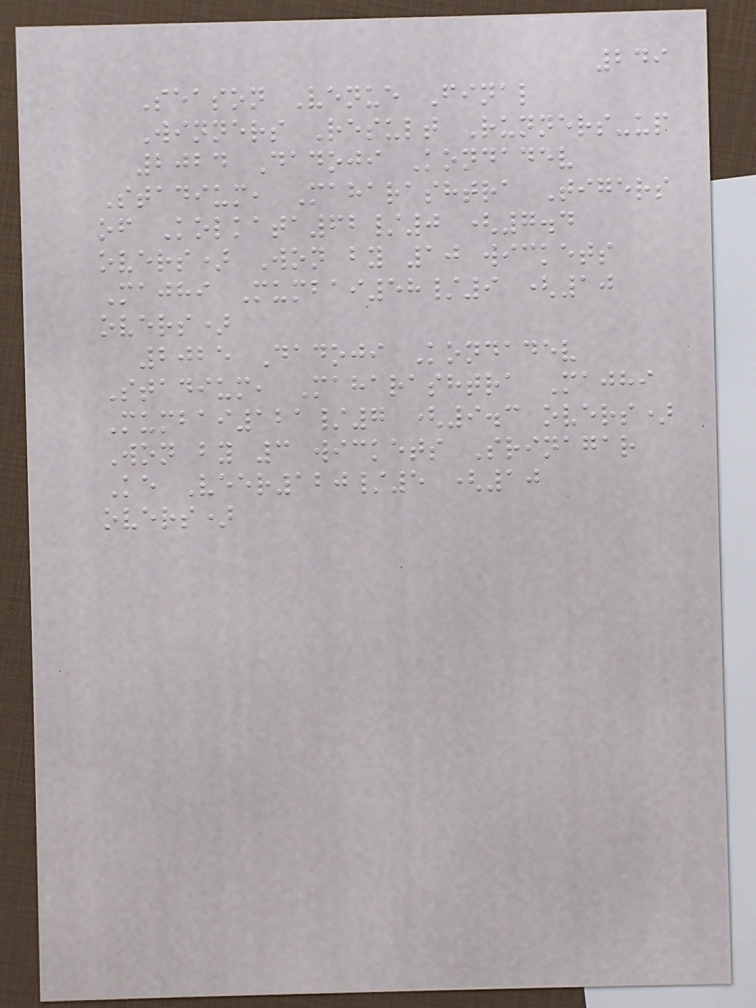249
Season Venue Final
Winners Result Runners-up
2024 Dadoji Kondadev
Stadium, Maharashtra Tigers
of Kolkata62/0 (7.4
overs) Won by 10 wickets
Majhi Mumbai58/9 (10
overs)
2025 Dadoji Kondadev
Stadium, Maharashtra Majhi
Mumbai121/7 (9.3 overs)
Won by 3 wickets Srinagar
Ke Veer120/5 (10
overs)
